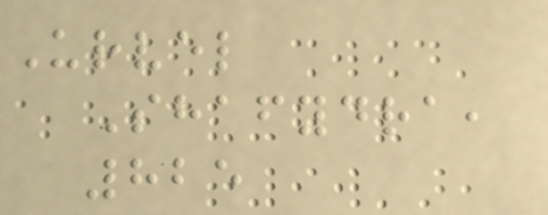Urvel
Shafydra,
825
